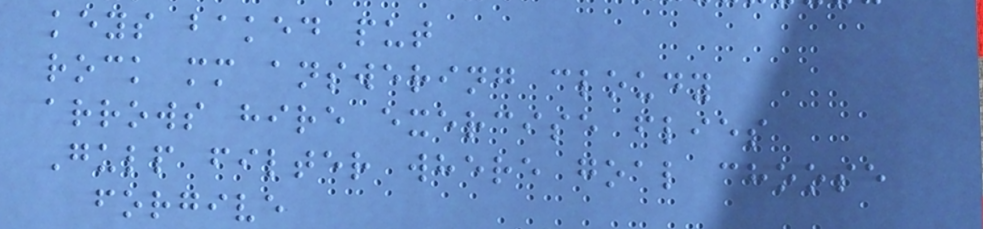keys baked put
rock mm answering cloudy
arrows hire exercise flies
Gulp filter where goal choose
forgive
